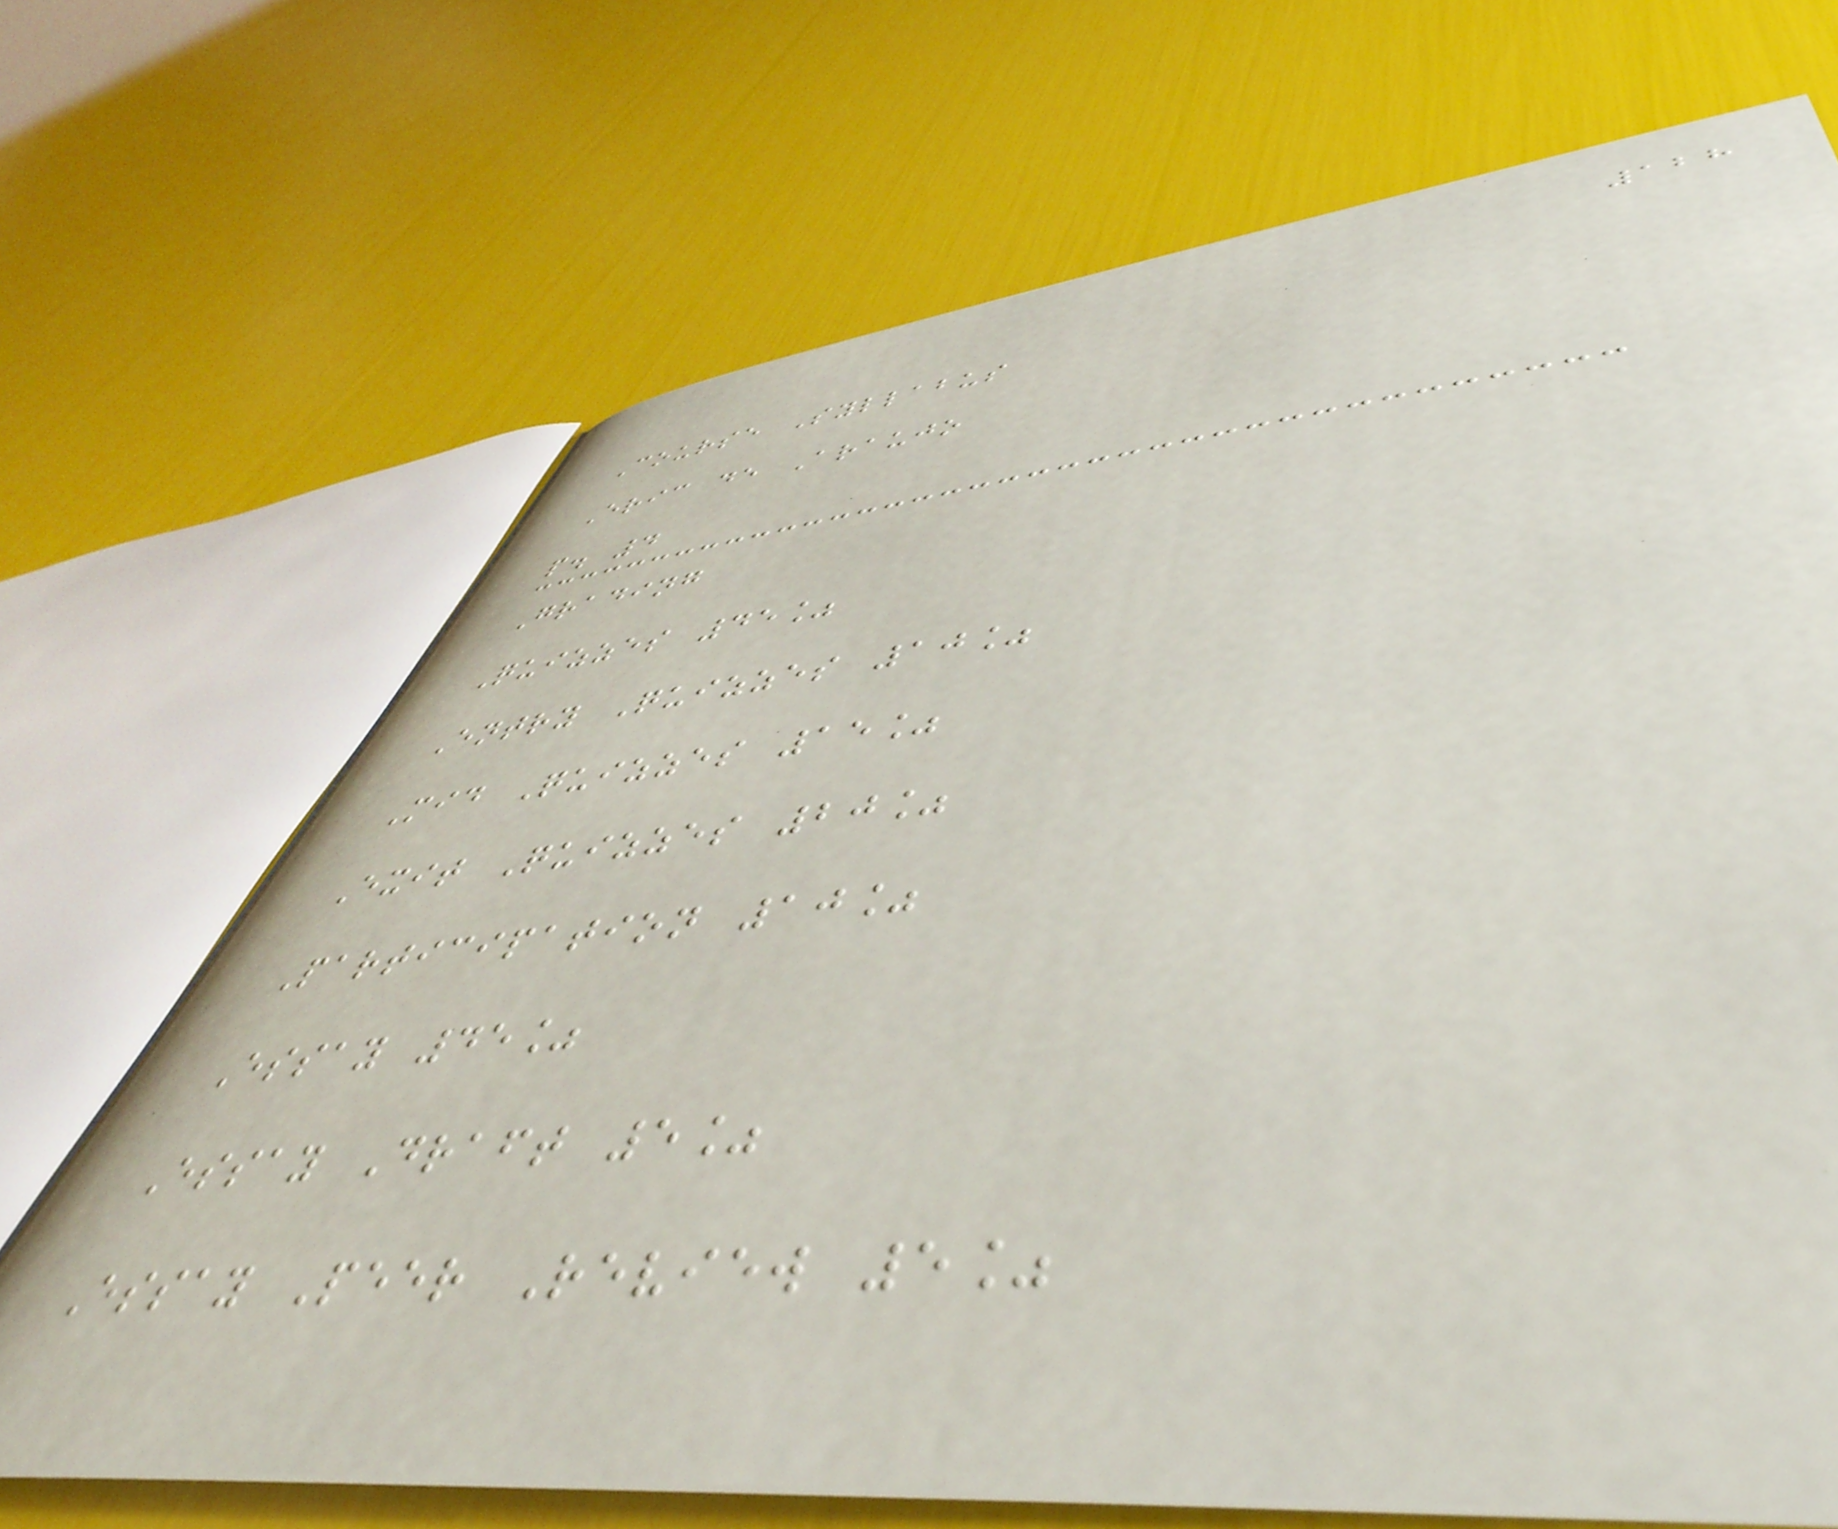128
Course Syllabus
Eric de Araujo
p. 4
Grading
Quizzes 45%
Entry Quizzes 10%
Mid Quizzes 15%
Exit Quizzes 20%
Participation 10%
Essay 45%
Essay Draft 5%
Essay Peer Review 5%
